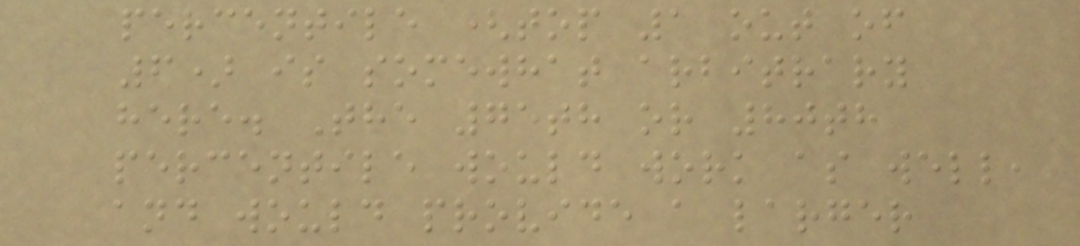percentile (top 1 out of
6) is somewhat arbitrary
here. The 75th or 80th
percentile would work as well,
and would provide a larger
